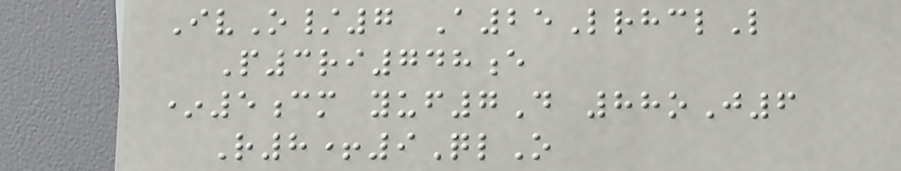IvO/7 A25LrhclL
P3ri748e
*5cm yuf7D 88oJ6
R8+9QlO
